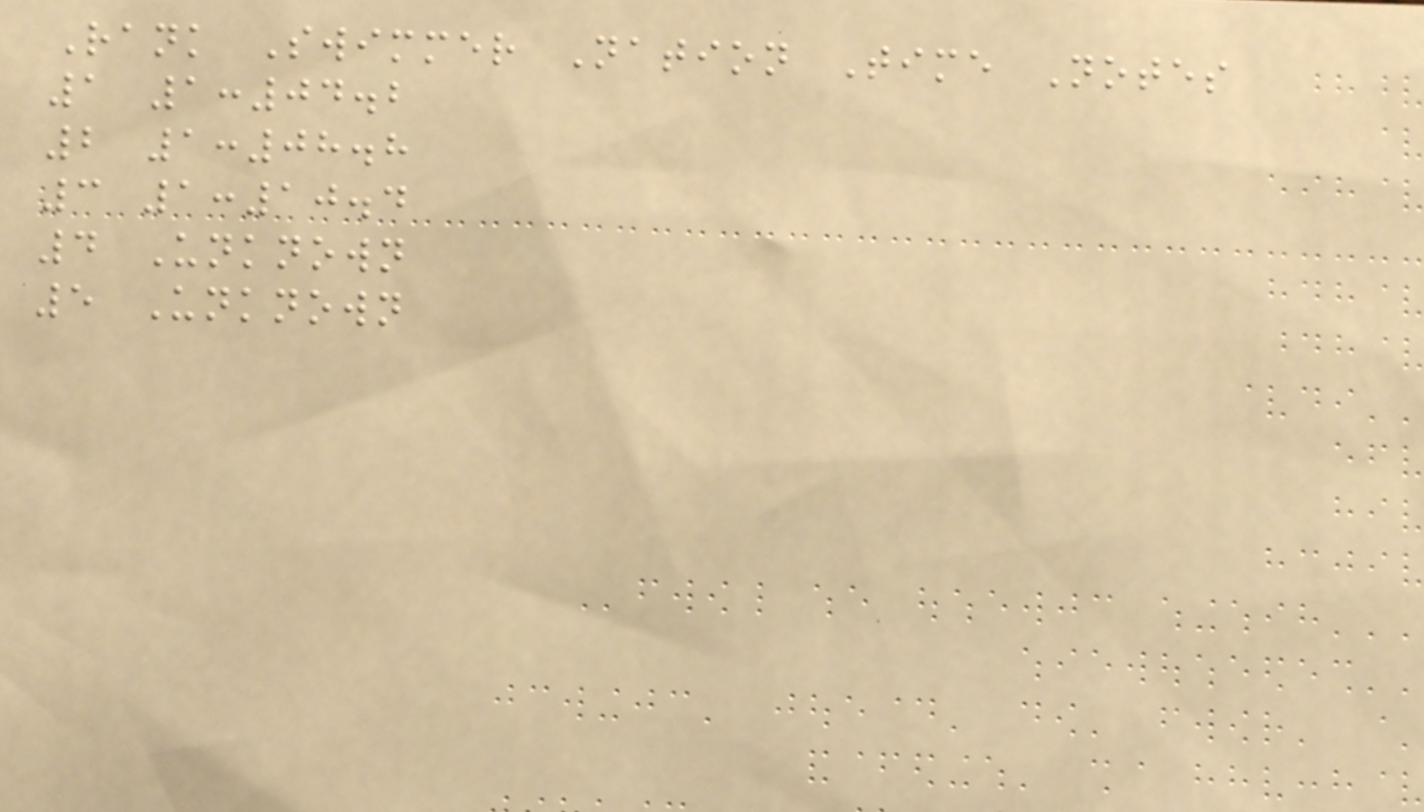Rank Swimmer Nation Time Notes
1 1:04.2
2 1:08.8
3 1:10.4
4 Unknown
5 Unknown
